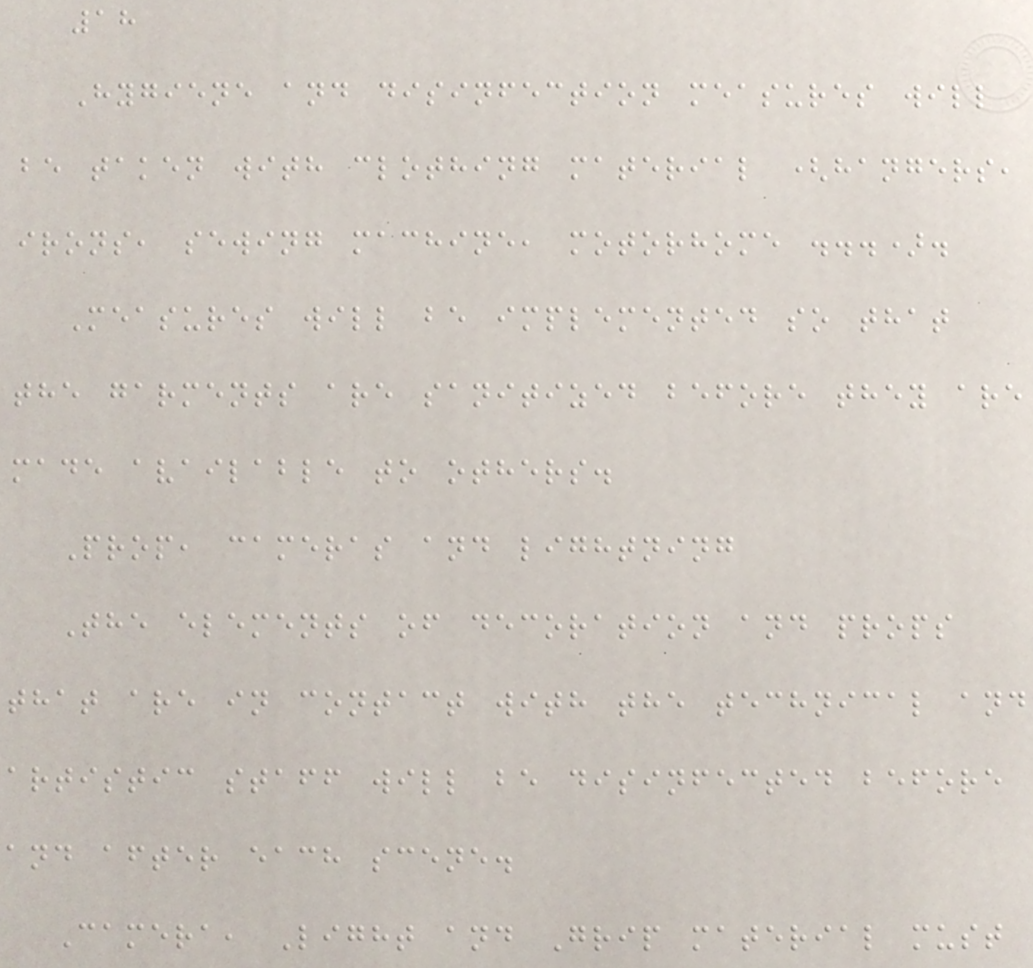18
Hygiene and disinfection measures will
be taken with clothing material (hangers,
irons, sewing machine, motorhome ...).
Measures will be implemented so that
the garments are sanitized before they are
made available to others.
Prop, cameras and lightning
The elements of decoration and props
that are in contact with the technical and
artistic staff will be disinfected before
and after each scene.
Camera, Light and Grip material must
